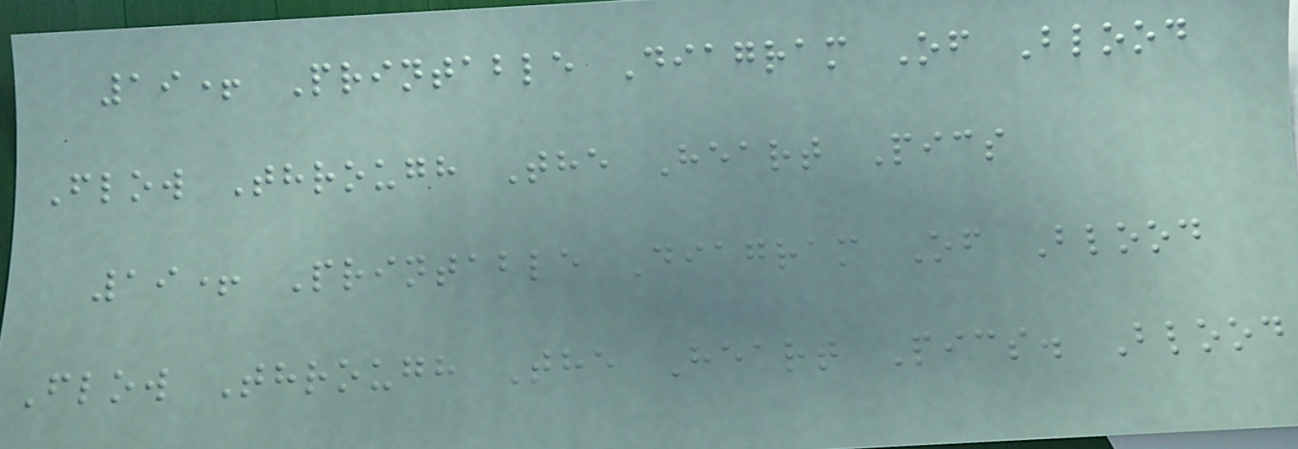19+ Printable Diagram Of Blood
Flow Through The Heart Pics
19+ Printable Diagram Of Blood
Flow Through The Heart Pics. Blood
